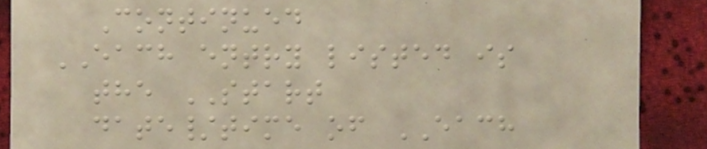Continued
EACH entry listed is
the START
date/time of EACH
